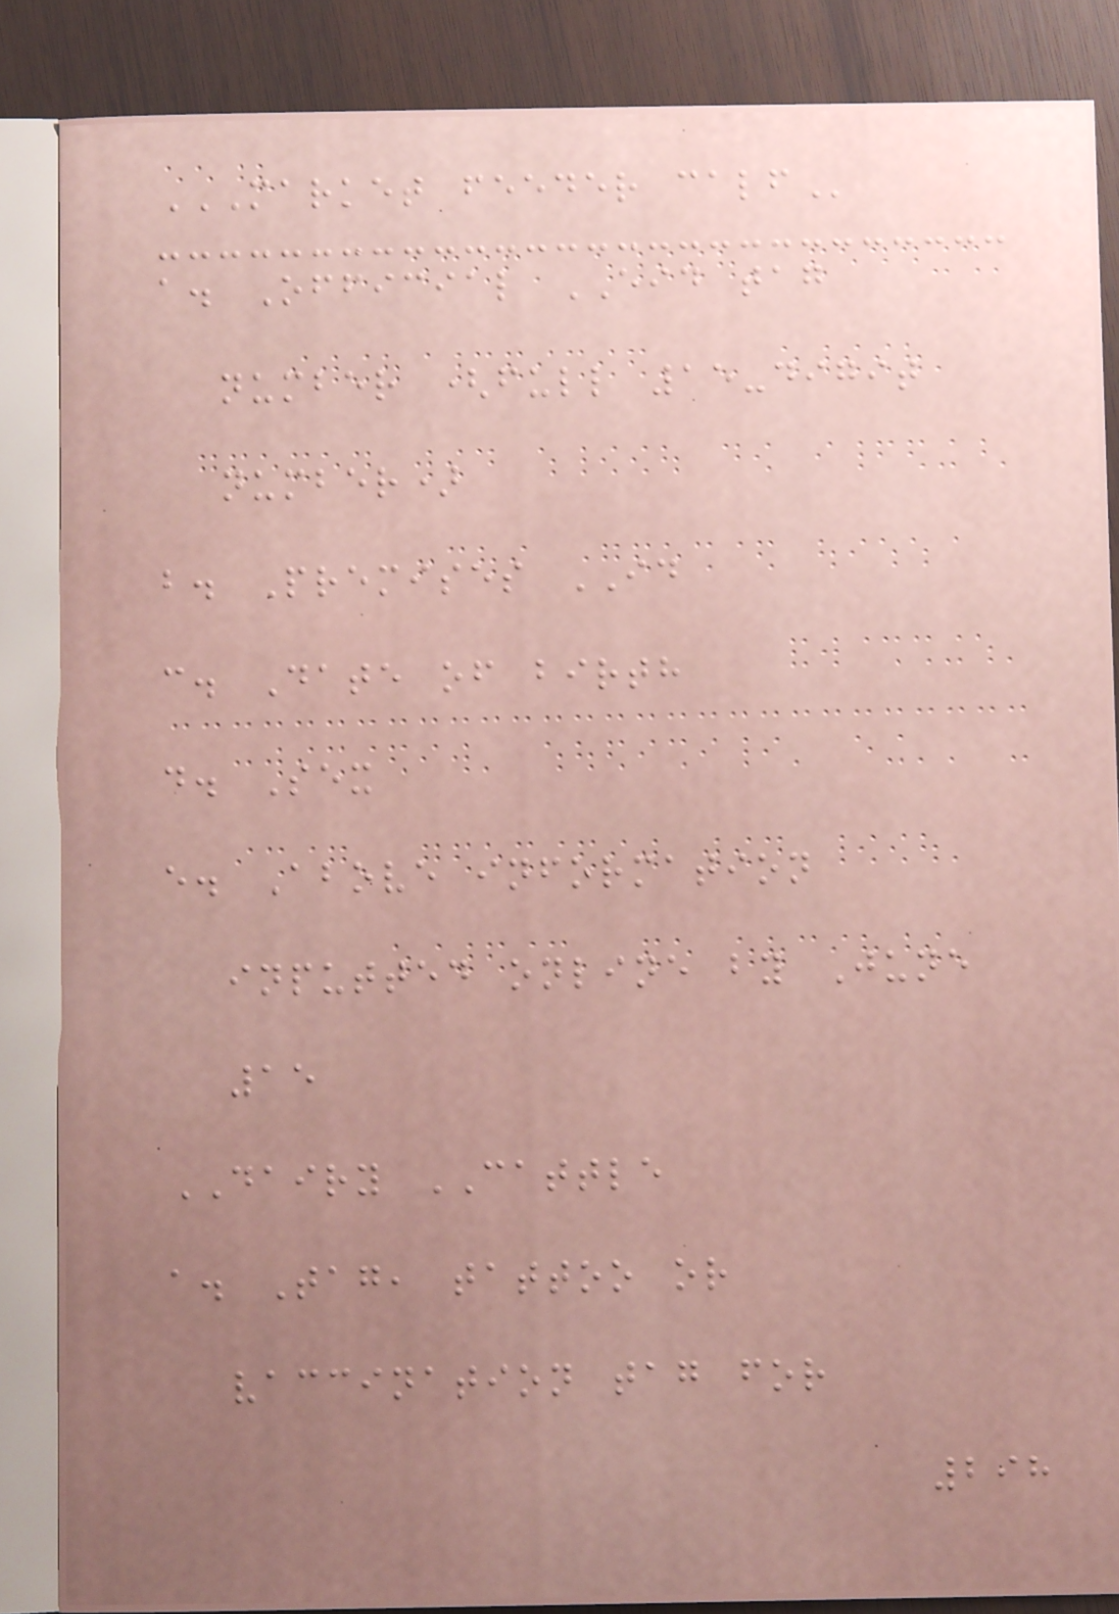MARKET FEEDER CALF
a. Official EID tag
number (full 15-digit
number)
b. Premises ID
c. Date of birth
d. Sex
e. Above information
inputted online by June
15
DAIRY CATTLE
a. Tag, tattoo or
vaccination tag for
298
